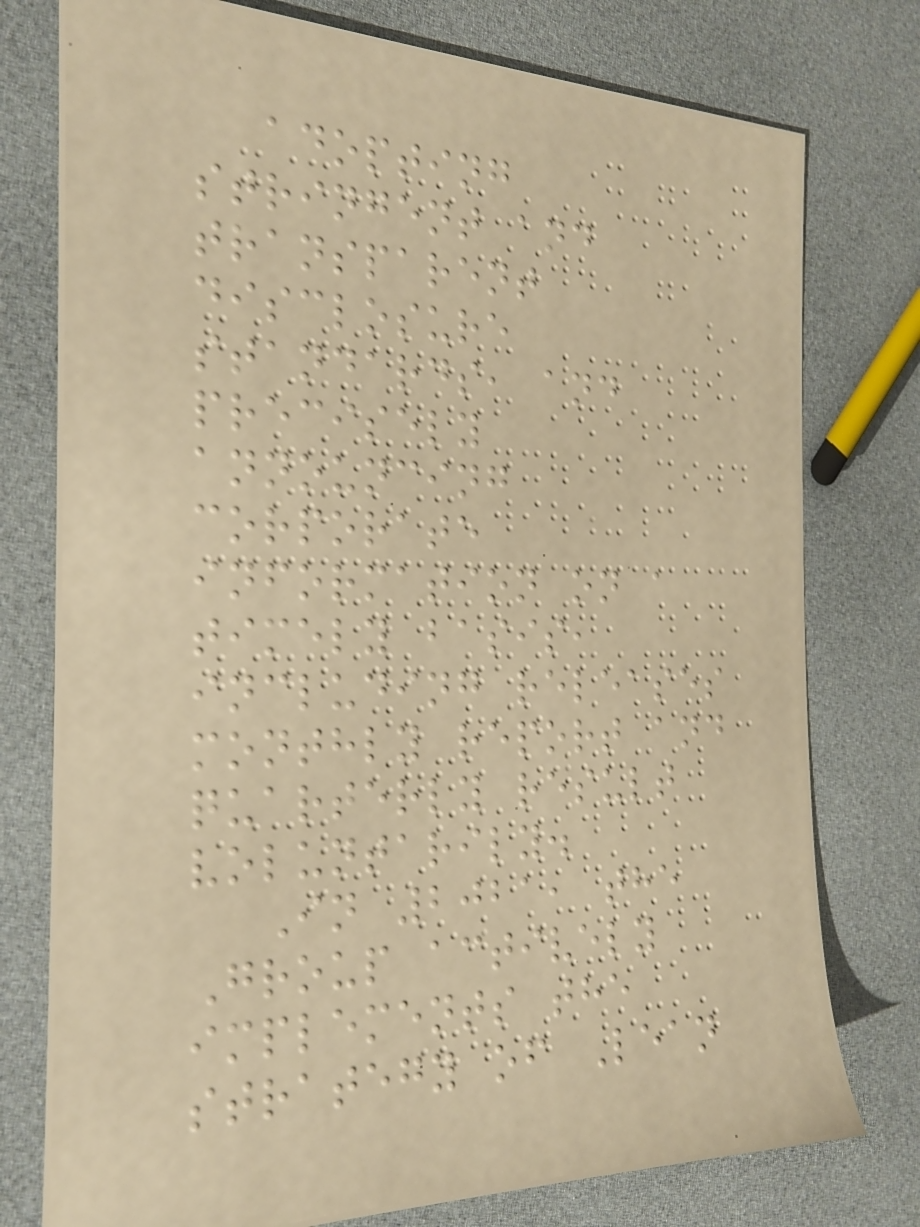adopting
stringent and
transparent
disclosure
standards, and
precisely
announcing
corporate
information on a
timely basis,
including releases
monthly report and
quarterly result
voluntarily.
In 2021, the
Group actively
implements the
strategy of Lean
